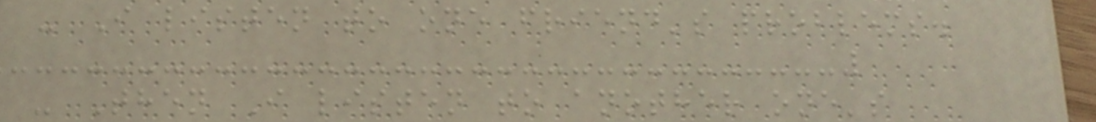- I listen to one friend's problems.
- Then I listen to another one's
